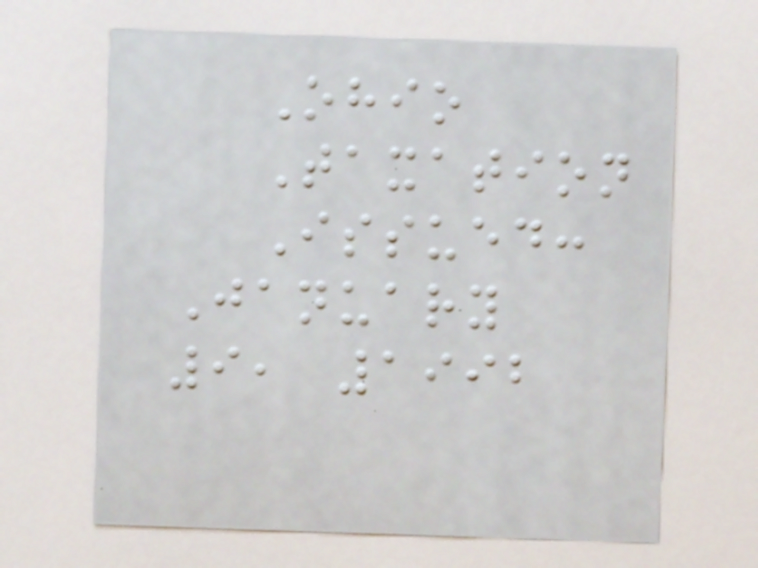Ohio
Taxation
Issued:
January
9, 1992
